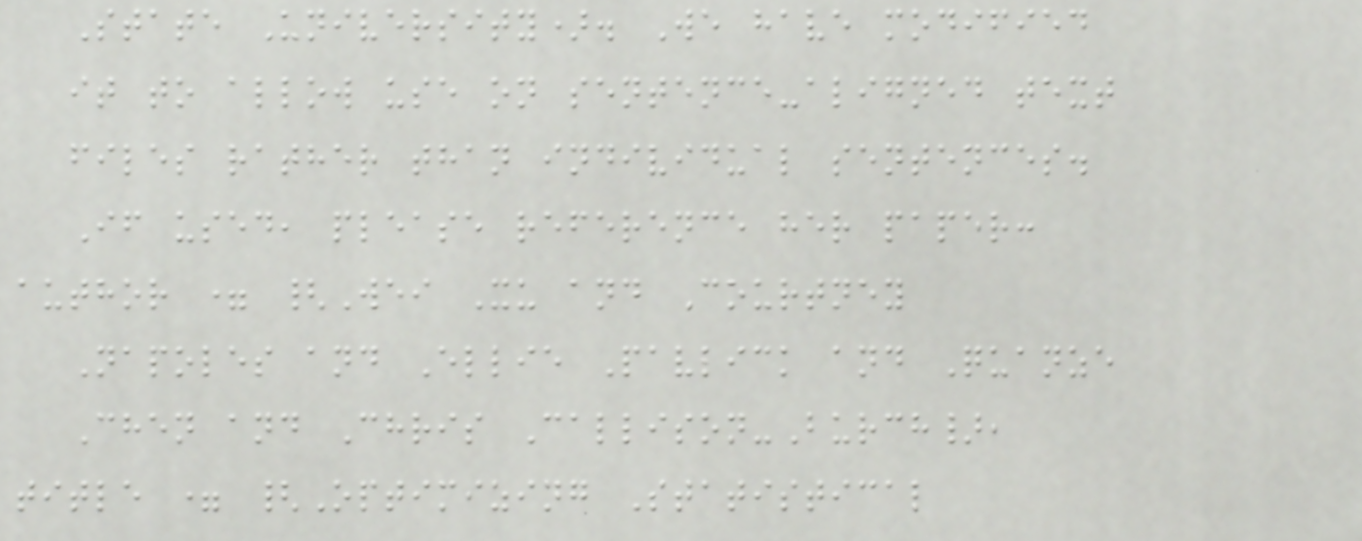State University). We have modified
it to allow use on sentence-aligned text
files rather than individual sentences.
If used, please reference her paper:
author = {Wei Xu and Courtney
Napoles and Ellie Pavlick and Quanze
Chen and Chris Callison-Burch},
title = {Optimizing Statistical
